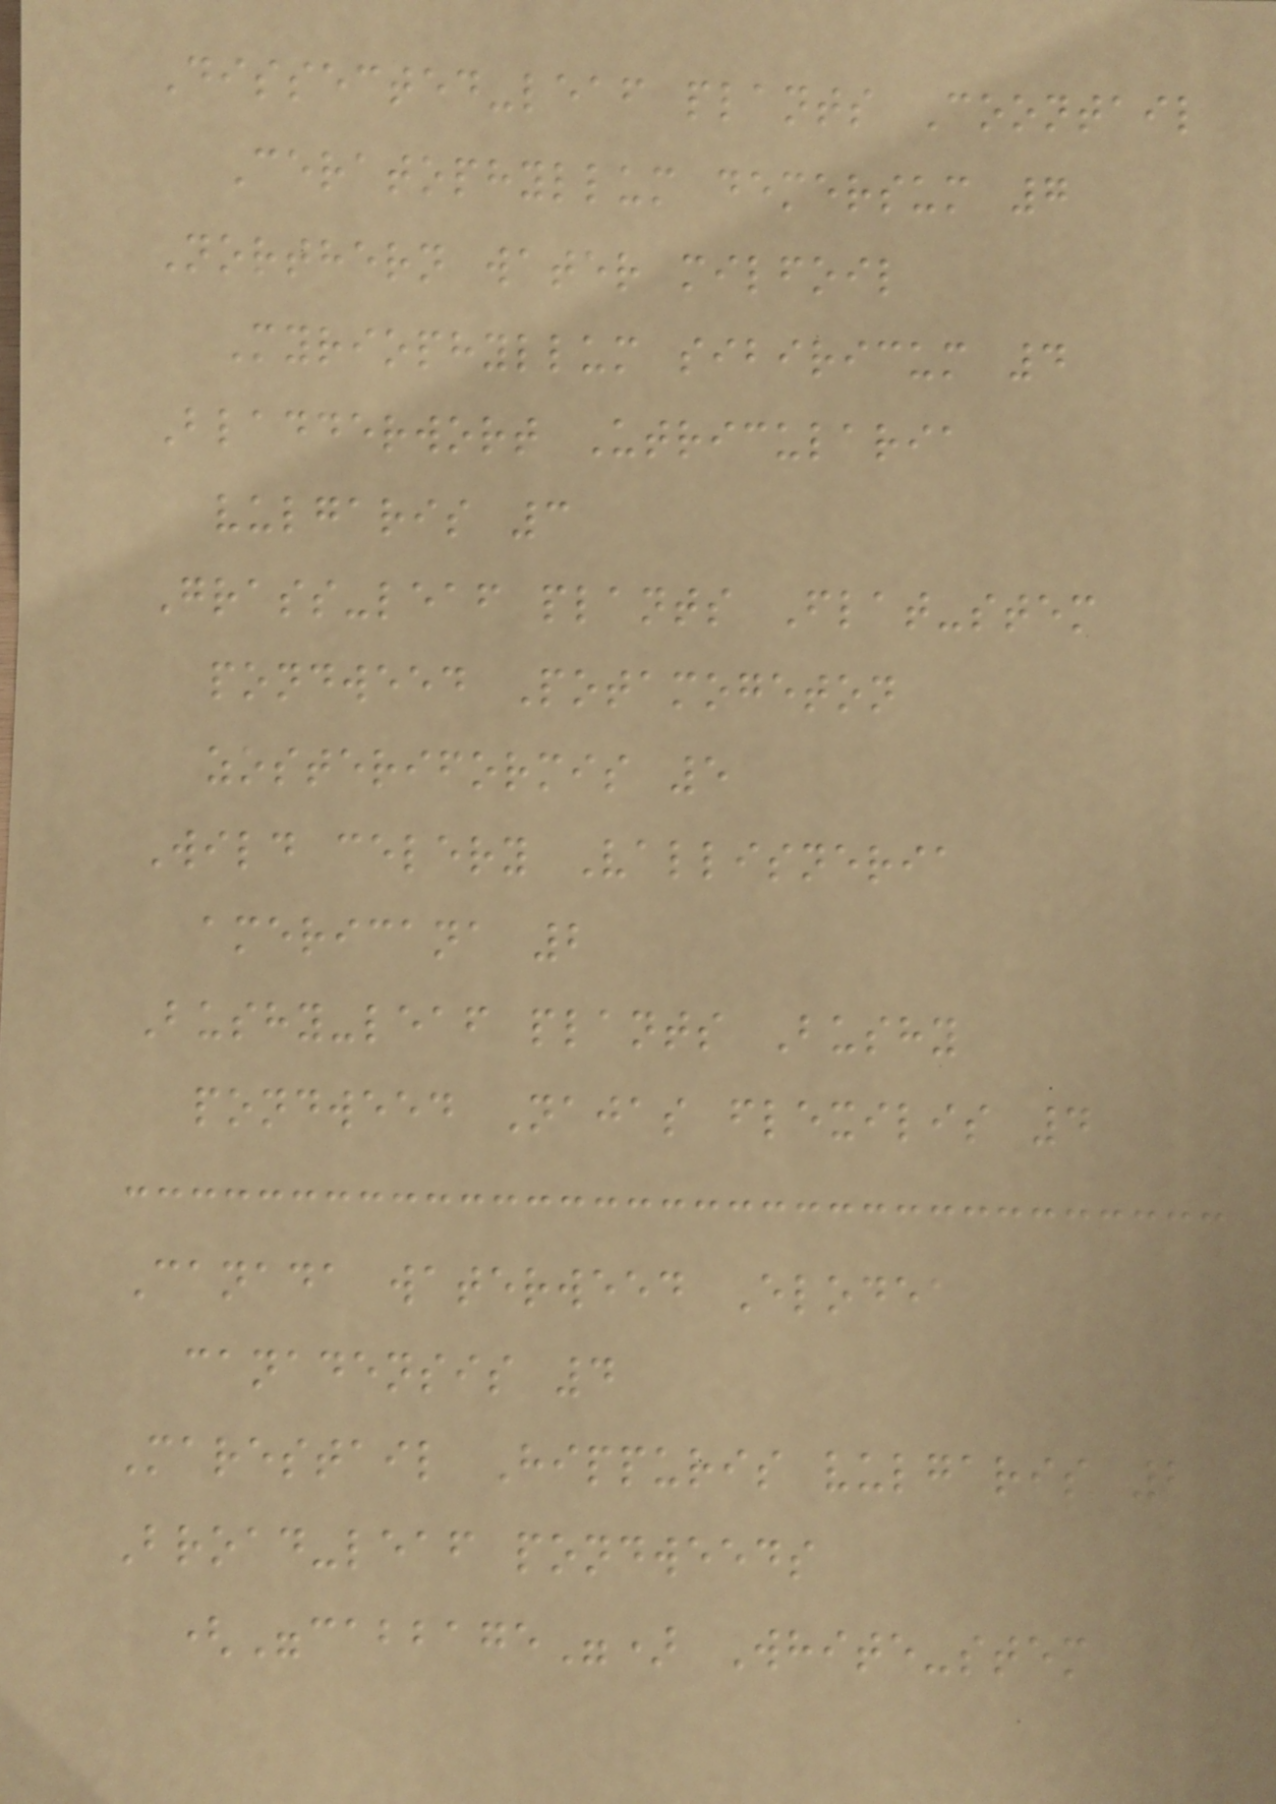Dissected-leaf plants Coontail
Ceratophyllum demersum 7
Northern water milfoil
Myriophyllum sibiricum 4
Bladderwort Utricularia
vulgaris 3
Grass-leaf plants Flat-stem
pondweed Potamogeton
zosteriformis 5
Wild celery Vallisneria
americana 2
Bushy-leaf plants Bushy
pondweed Najas flexilis 4
Canada waterweed Elodea
canadensis 4
Marestail Hippuris vulgaris 2
Broad-leaf pondweeds
("cabbage") White-stem
